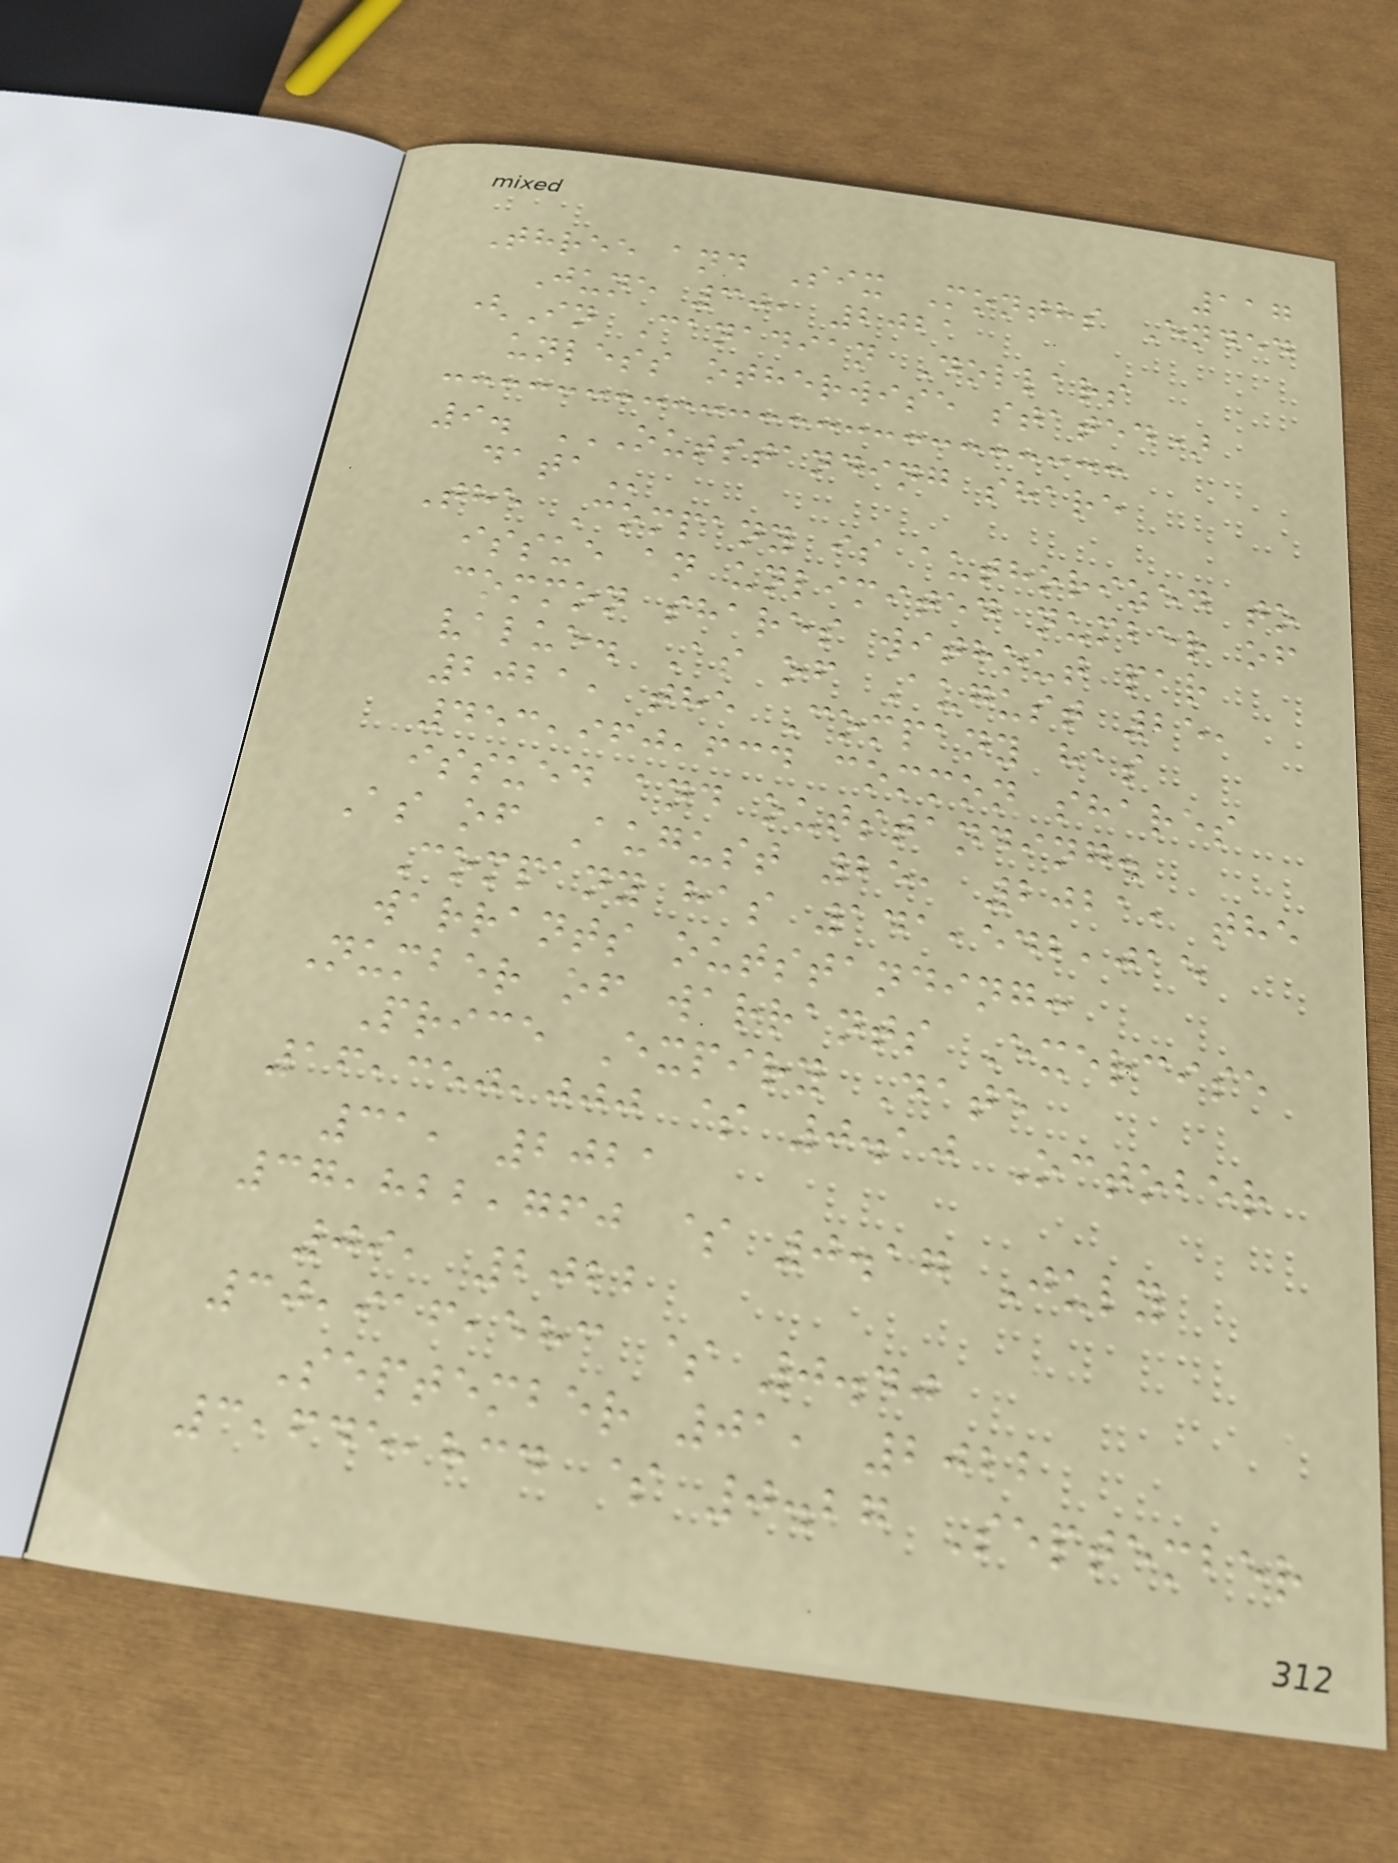117
Three and Six Months Ended
June 30, 2021
(In Canadian Dollars
unless otherwise stated)
9. OUTSTANDING SHARE
DATA
The Company is authorized to
issue an unlimited number of
common shares without par
value. As of August 25,
2021, the Company has
453,960,634 common shares
issued and outstanding.
As of August 25, 2021, the
Company has 141,542,015
warrants outstanding:
Number of warrants Exercise
Price Expiry Date
16,350,000 $ 0.10 October
31, 2021
37,822,760 $ 0.17 July
09, 2022
30,916,583 $ 0.40
September 01, 2022
3,645,834 $ 0.27 September
